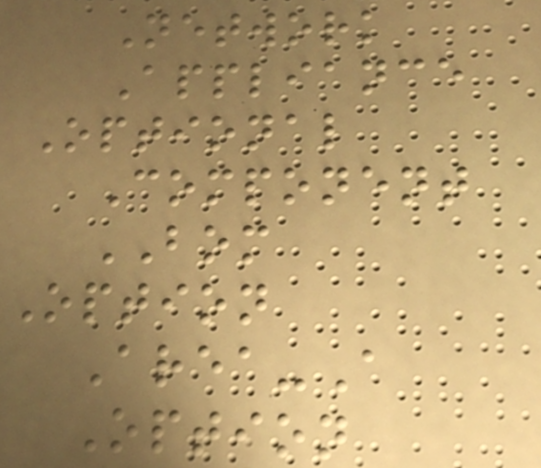Network
Appliance
Optional
Component
BOM
Option
Area-A
Option
